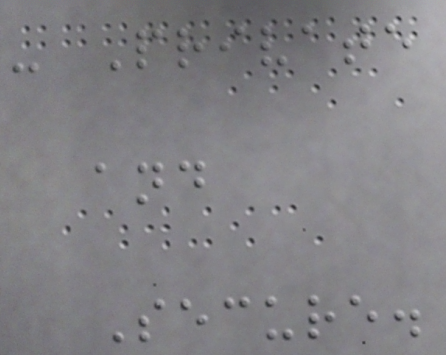- Private
and
Secure.
